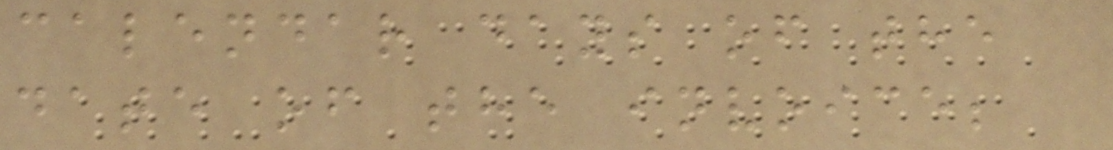calendar days of the
date of the invoice;
